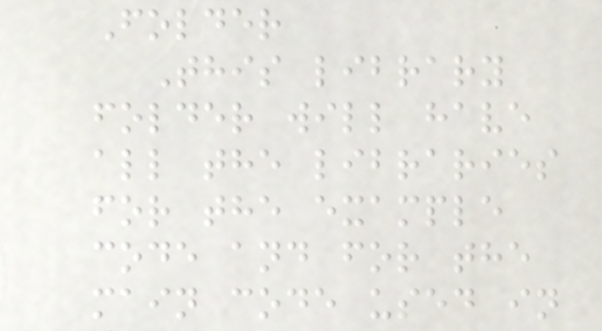Folder
This library
folder will have
all the libraries
for the example
code and for the
main code used in
